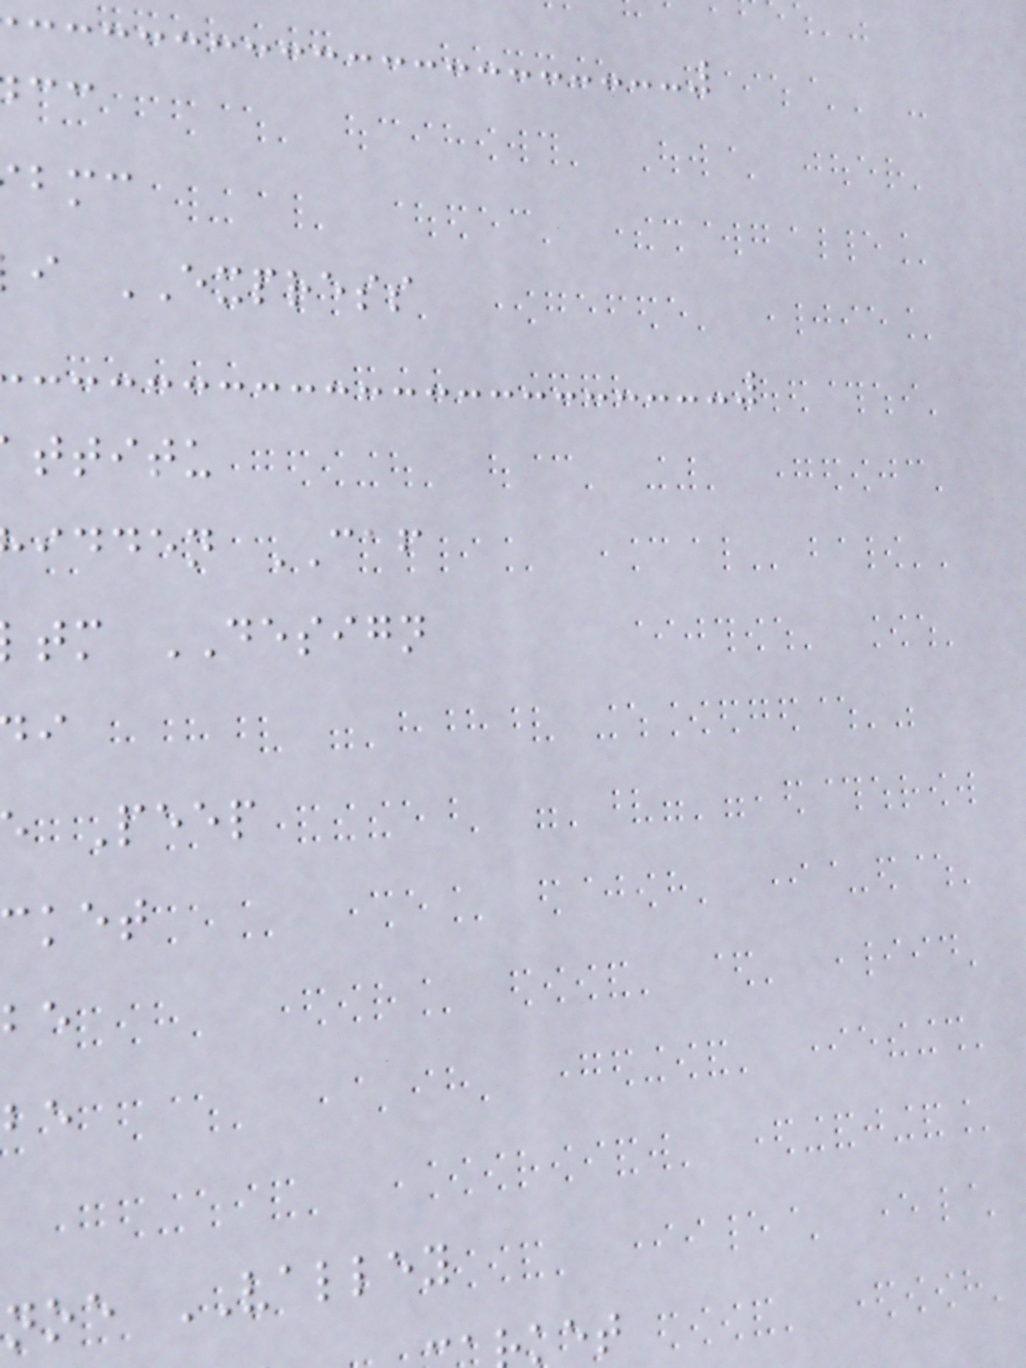i EXPRESS
ttitu
idden CAF
tm DESIGN
Peep
cket
noe VALLEY
